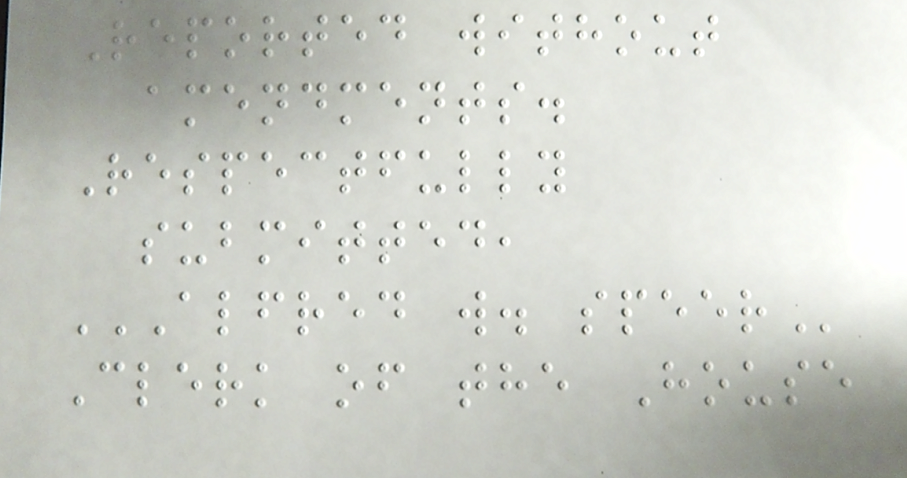Reported without
amendments.
Respectfully
submitted,
ALFRED W. SPEER
Clerk of the House
